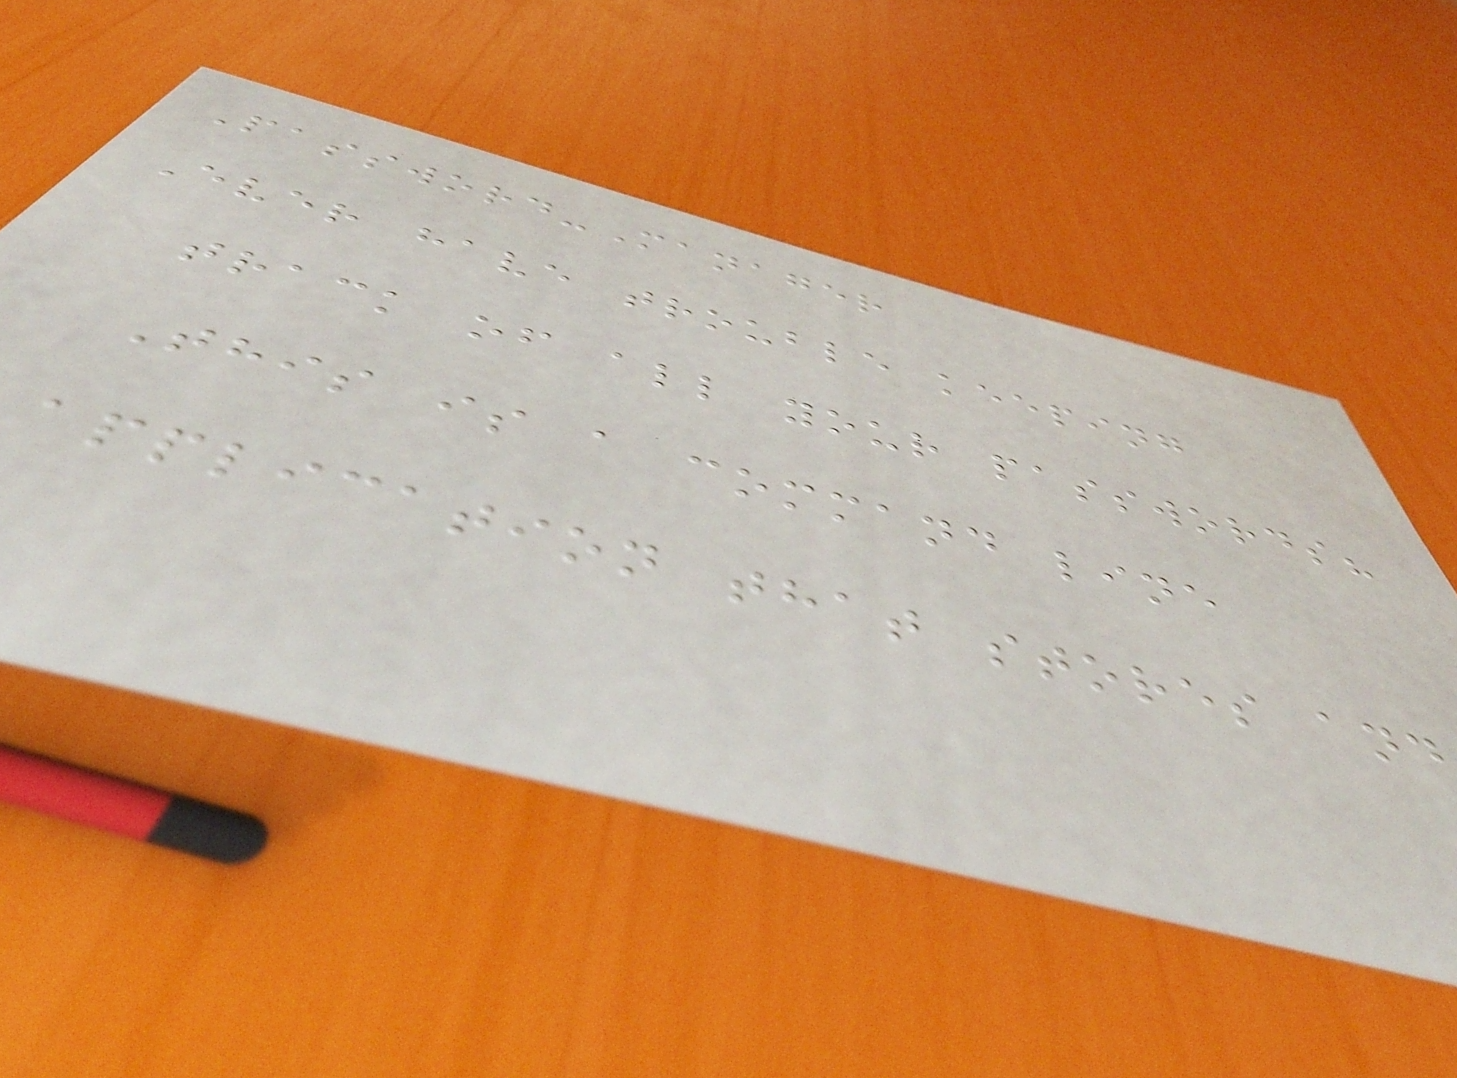Password-Manager
Ever have trouble keeping
track of all your passwords?
This is a command line
application that stores and
